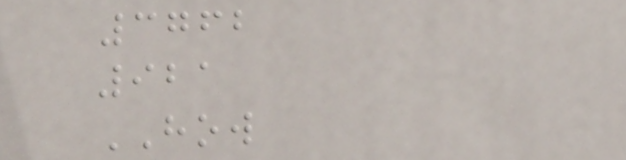3762
921
HOW
